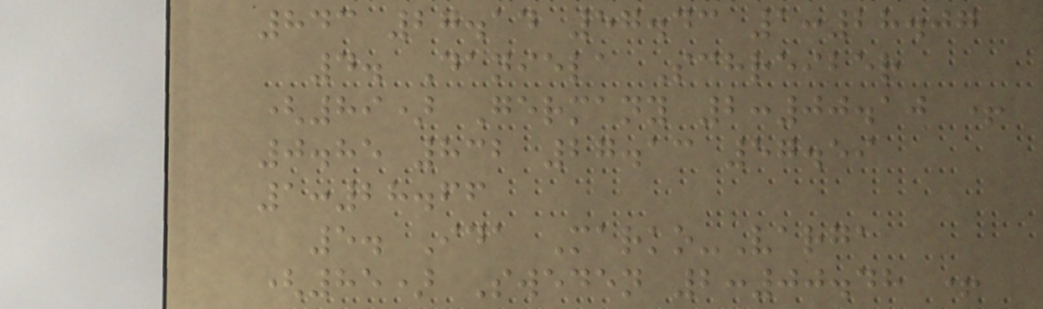843 27.14 57.43 1:28.07
4. Daniela Schreiber
(89) Germany 2:00.10 +
0.85 832 27.13 57.59
1:28.66
5. Ida Marko-Varga
(85) Sweden 2:00.48 +
